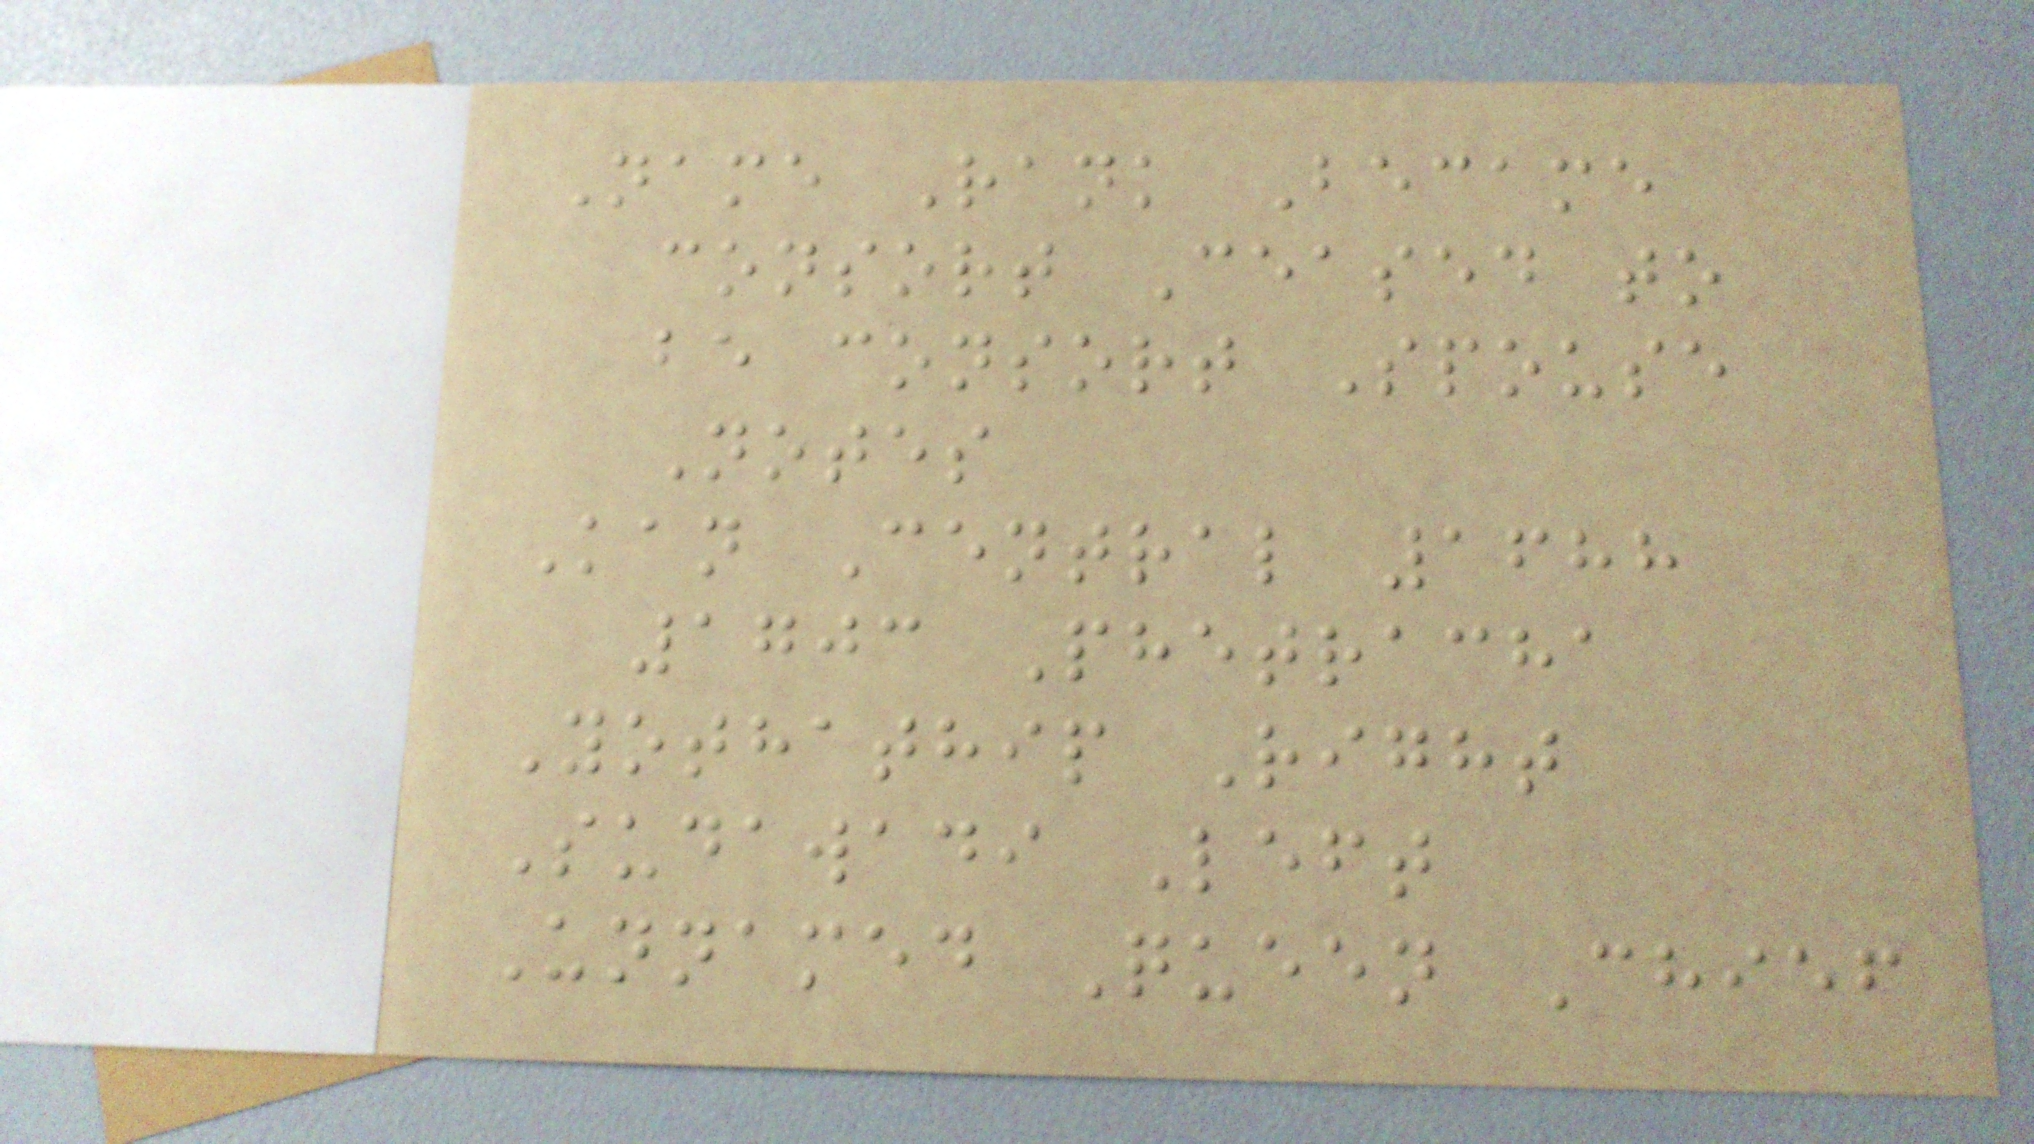Name Rank Became
consort Ceased to
be consort Spouse
Notes
Kan Central 1688
1703 Phetracha
Yothathip Right
Sudawadi Left
Unnamed Queen Chief
